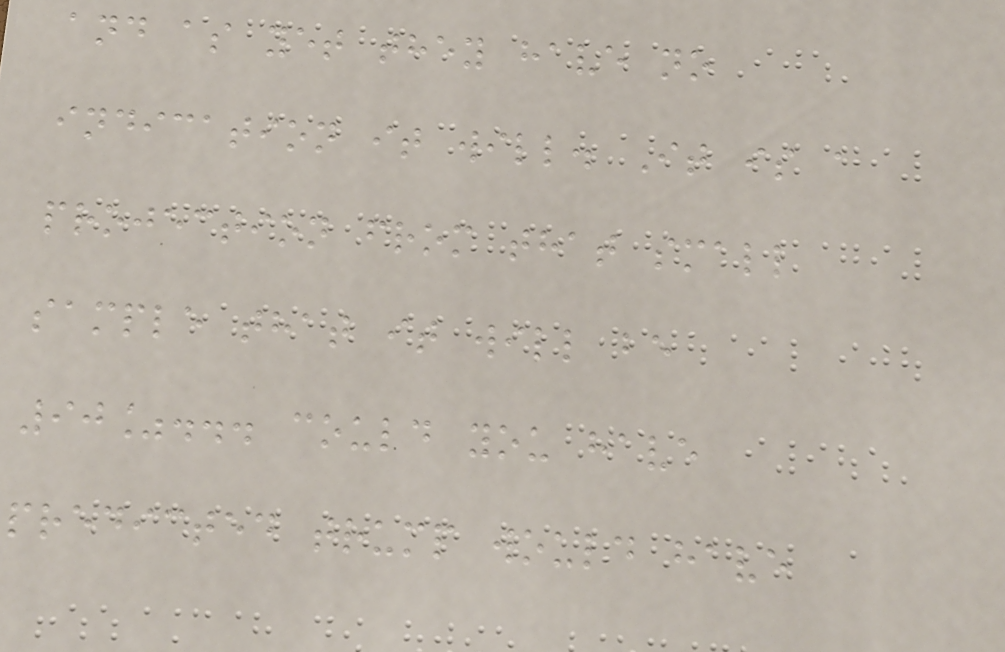and as yet they have no
indication it will. It is a
projection from that small
sample that it will be
90%... could you have
predicted trump would have
